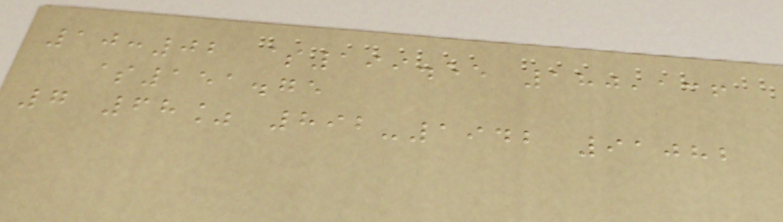10:02 $199.55 180,136
$151.75
7 68% 892-1942 91082
